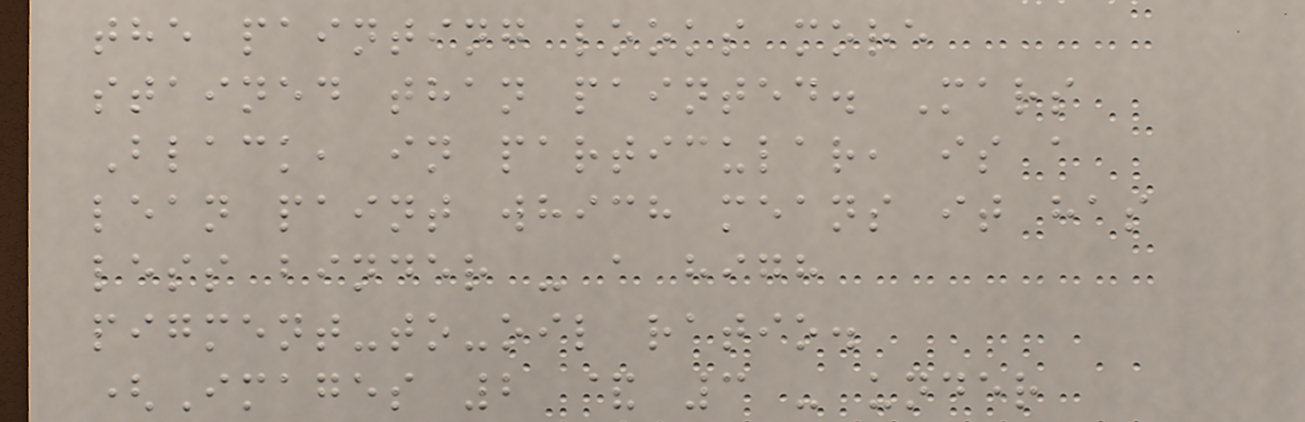the painting looks more
stained than painted. Mars
Black, in particular, is a
lean paint which means it has
less binder - a high
pigment-to-oil ratio.
(Images 2 & 3 - under
